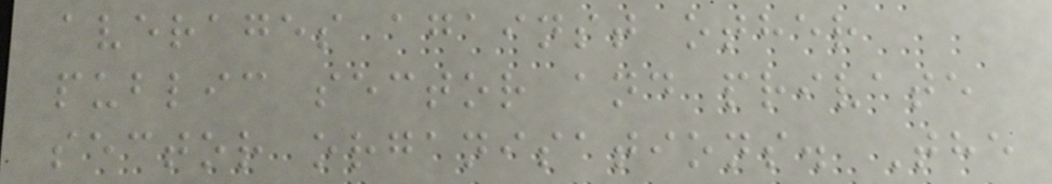averages against other
public sector and private
sector organisations. The
